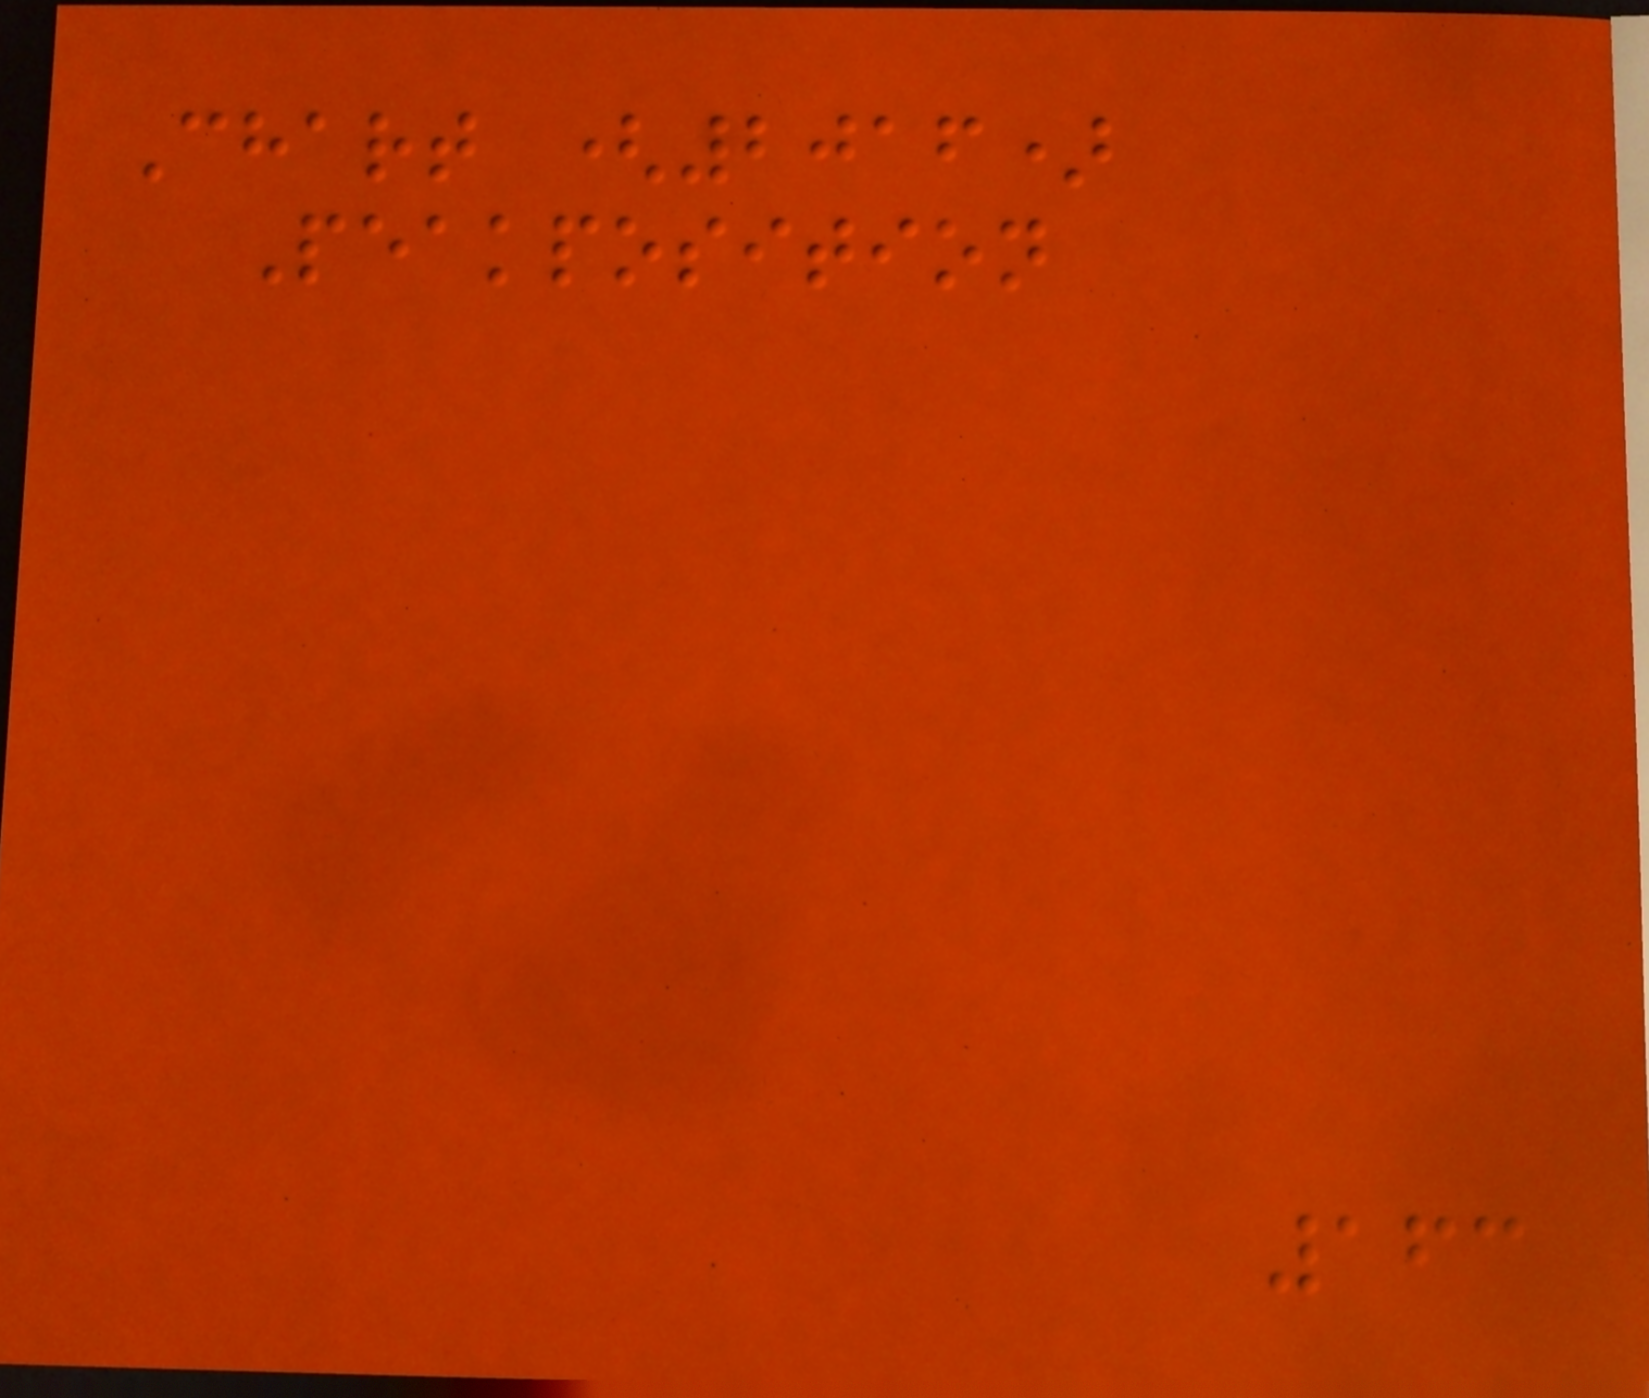Chart (2016)
Peakposition
163
